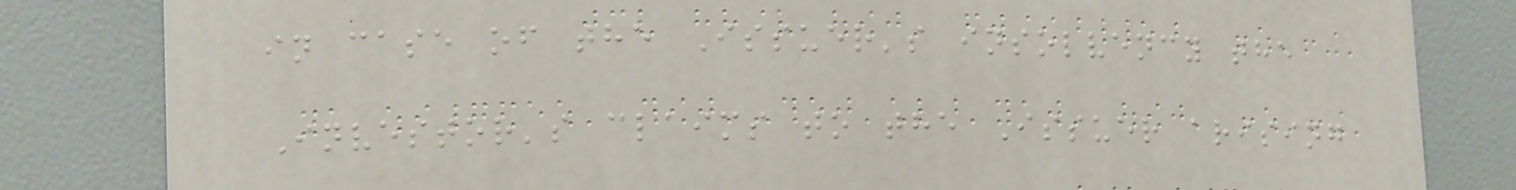in case of the Issuer's insolvency the
Investor's claims to the Issuer arising
